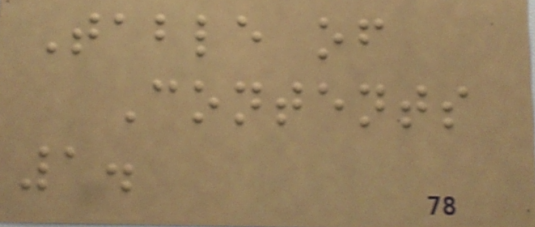Table of
Contents
1.
